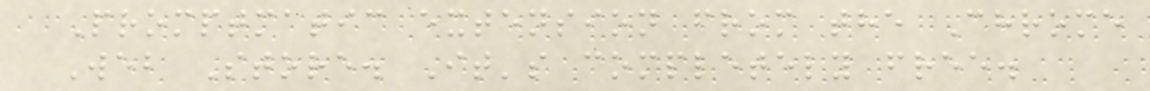Promptmatic extension from the Chrome
Web Store. It's completely free.
